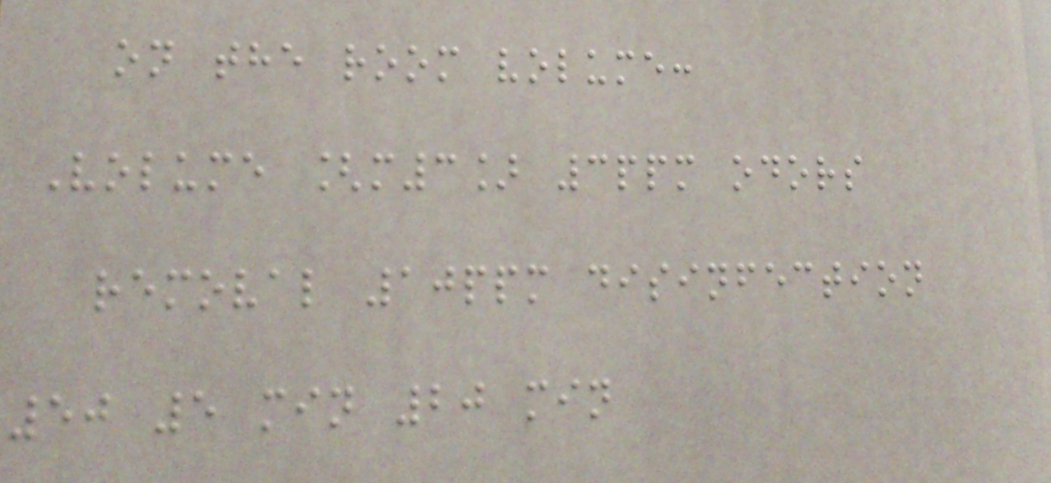on the room volume:
Volume [m3] 3ppm odors
removal 10ppm disinfection
50 5 min 20 min
